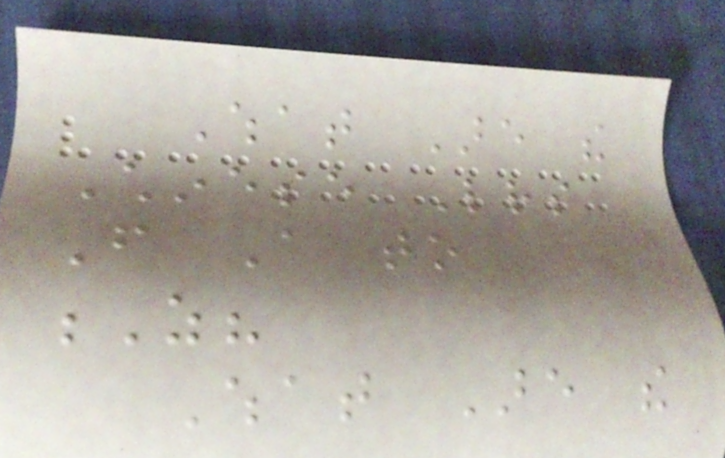What Are the
Chinese Letters
From A to
Z?
What Are the
